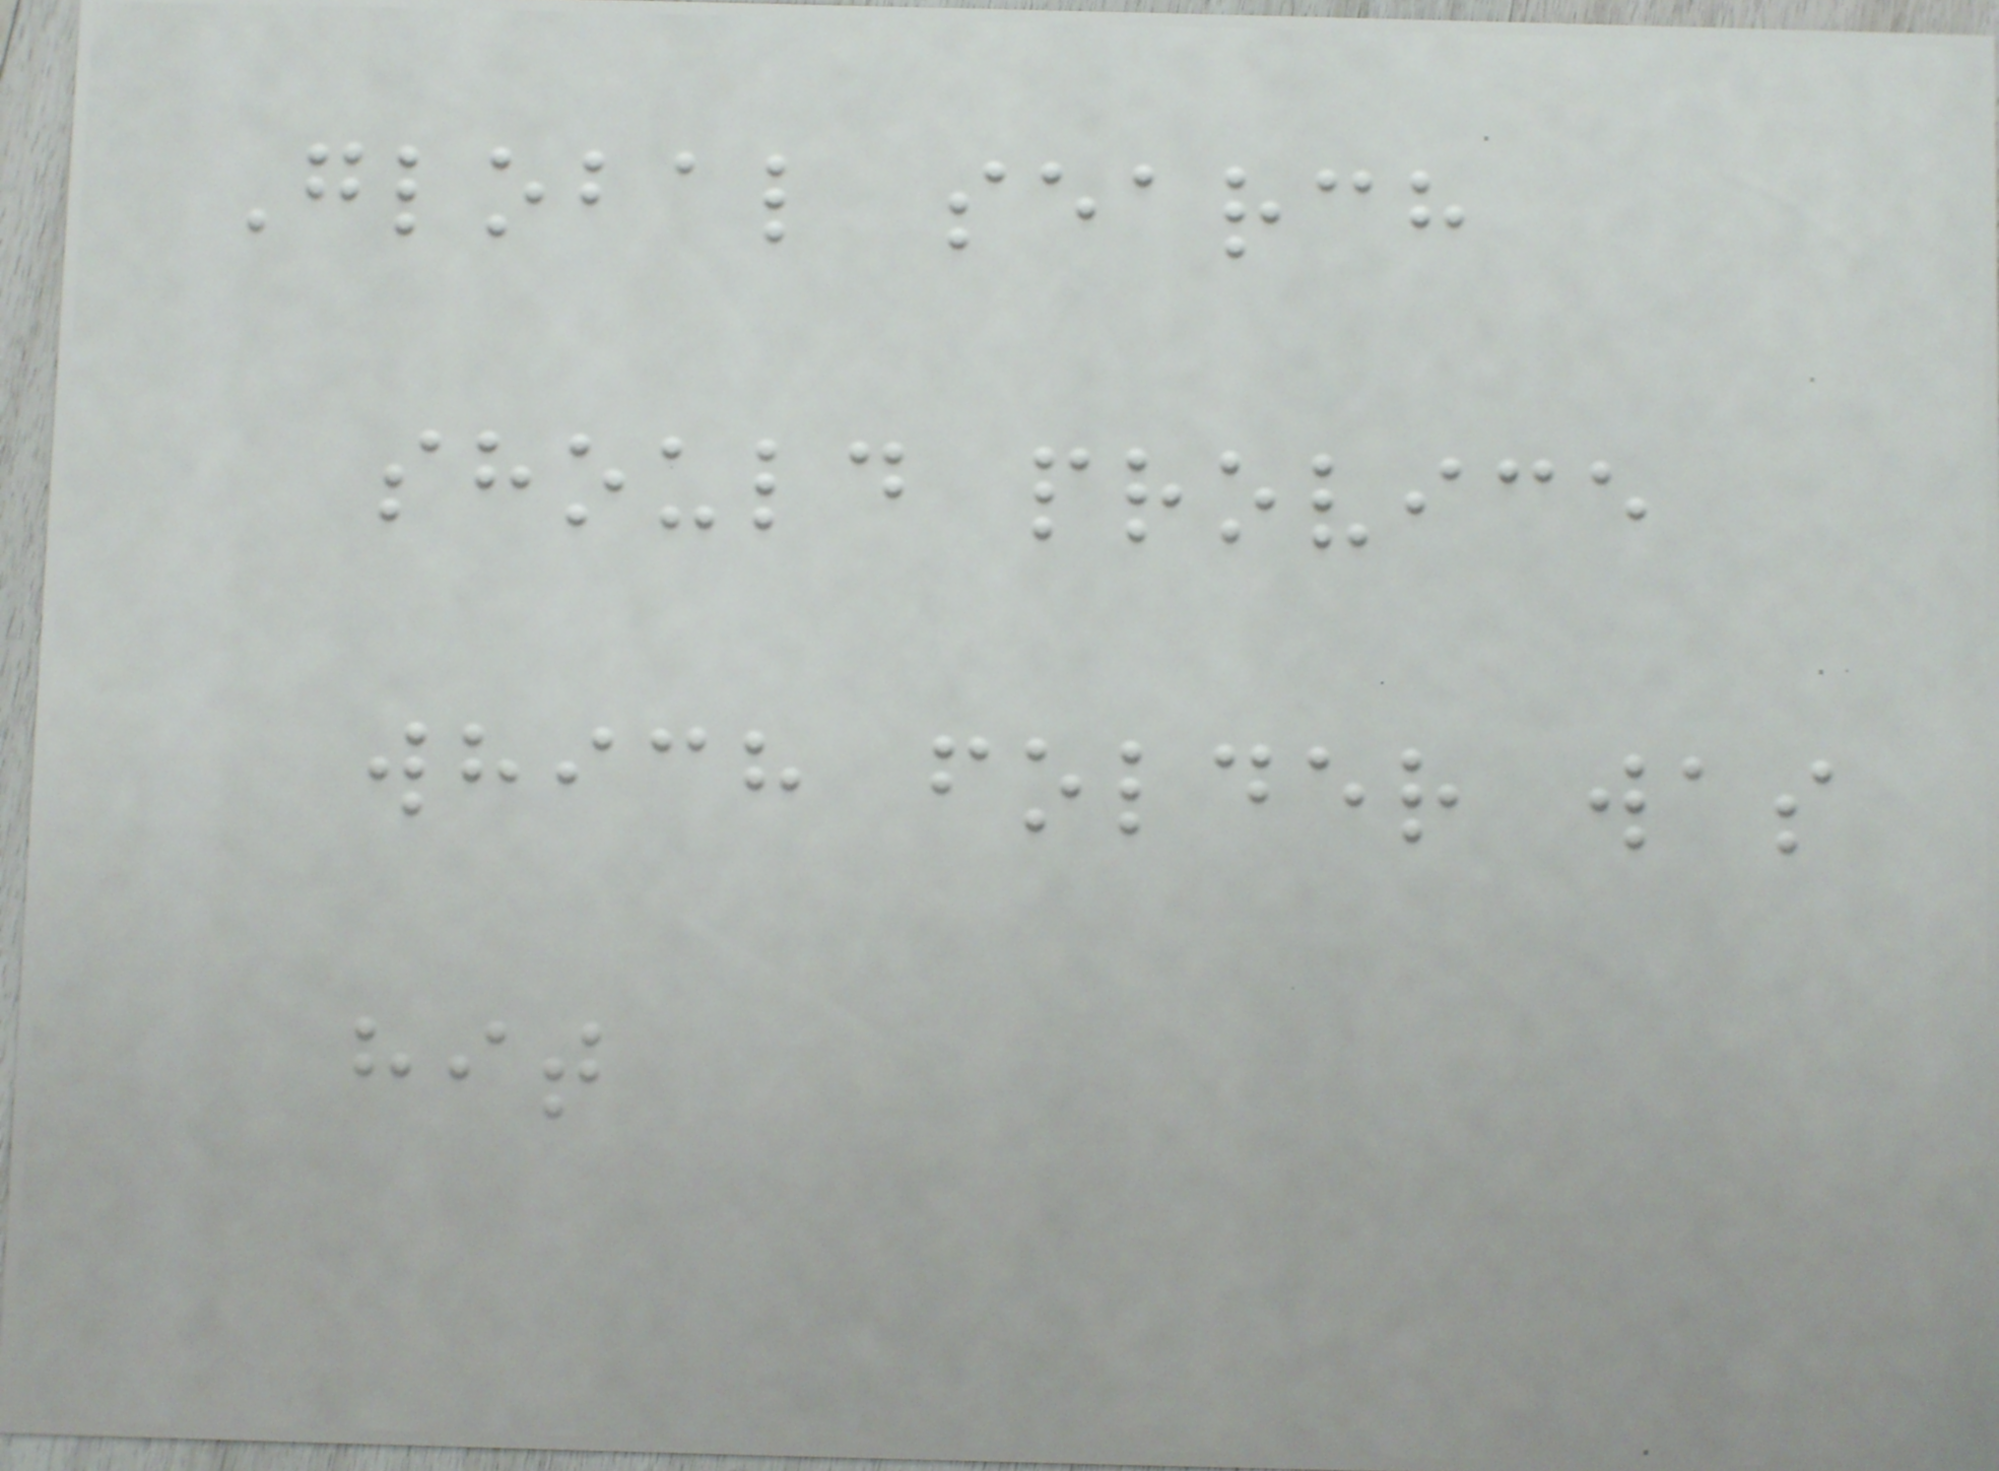Global search
should provice
which folder was
hit
